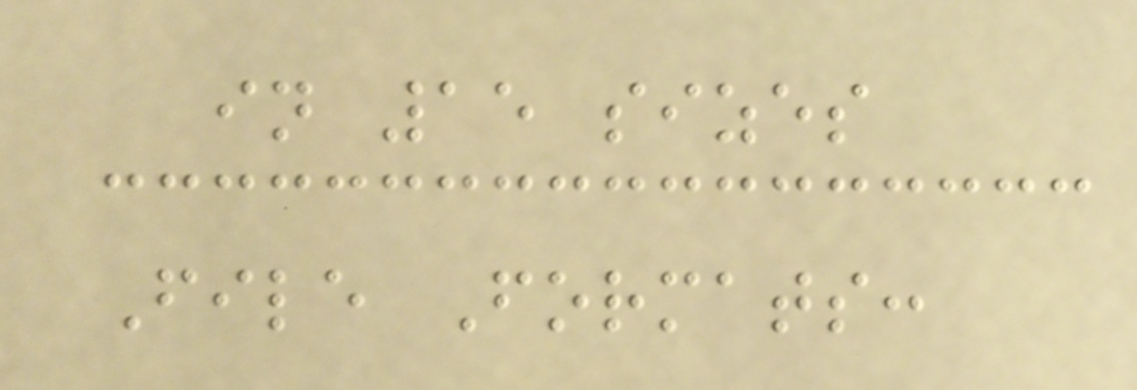in 15 sizes
File Formats:
